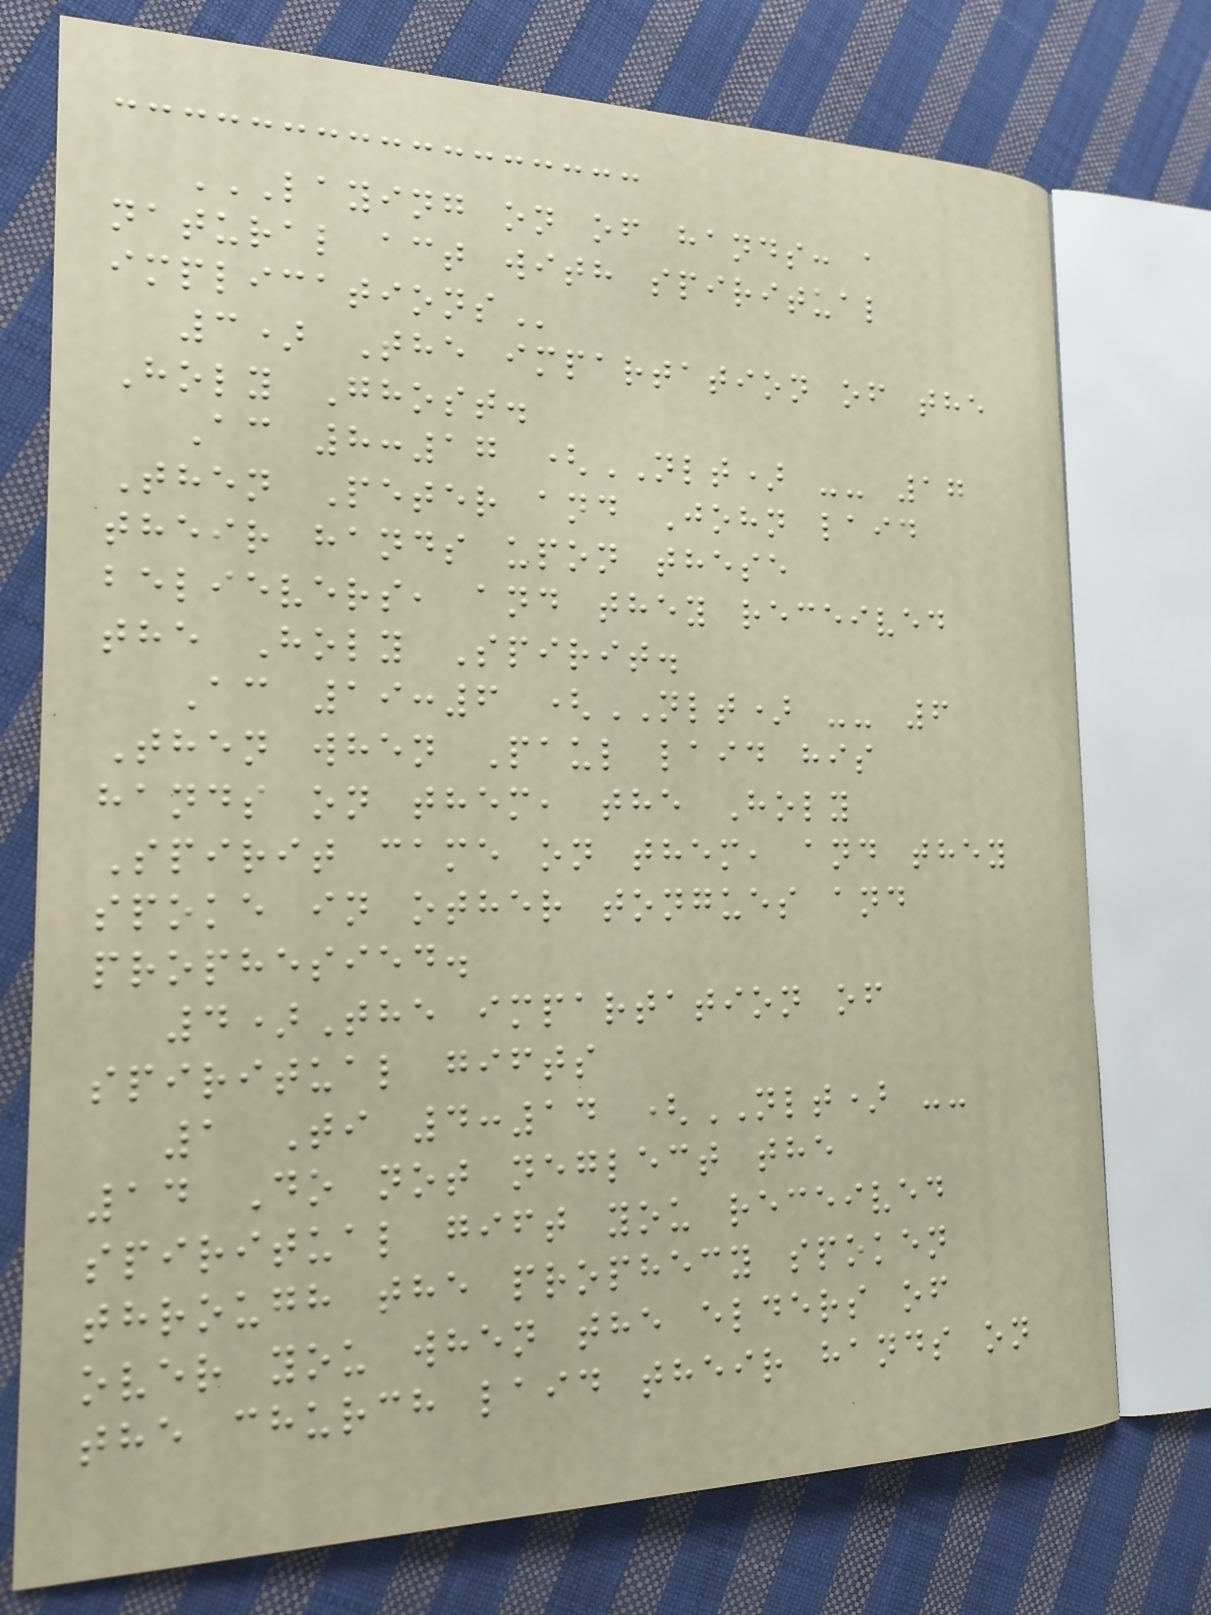LAYING ON OF HANDS: A
NATURAL ACT WITH SPIRITUAL
IMPLICATIONS
3) The impartation of the
Holy Ghost.
Ac 8:17 (NLT) -- 17
Then Peter and John laid
their hands upon these
believers, and they received
the Holy Spirit.
Ac 19:6 (NLT) -- 6
Then when Paul laid his
hands on them, the Holy
Spirit came on them, and they
spoke in other tongues and
prophesied.
4)The impartation of
spiritual gifts
1 Ti 4:14 (NLT) --
14 Do not neglect the
spiritual gift you received
through the prophecy spoken
over you when the elders of
the church laid their hands on
